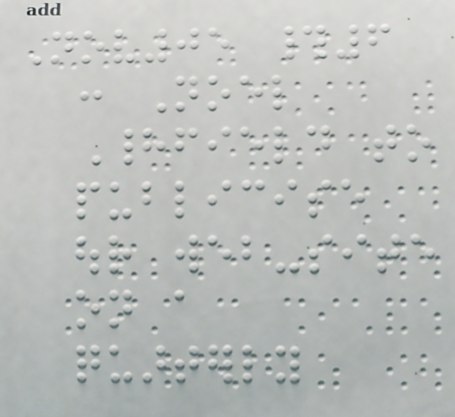Nov05 #6
: Noel
Hadfield to
publicise
our web-site
on a
quarterly
